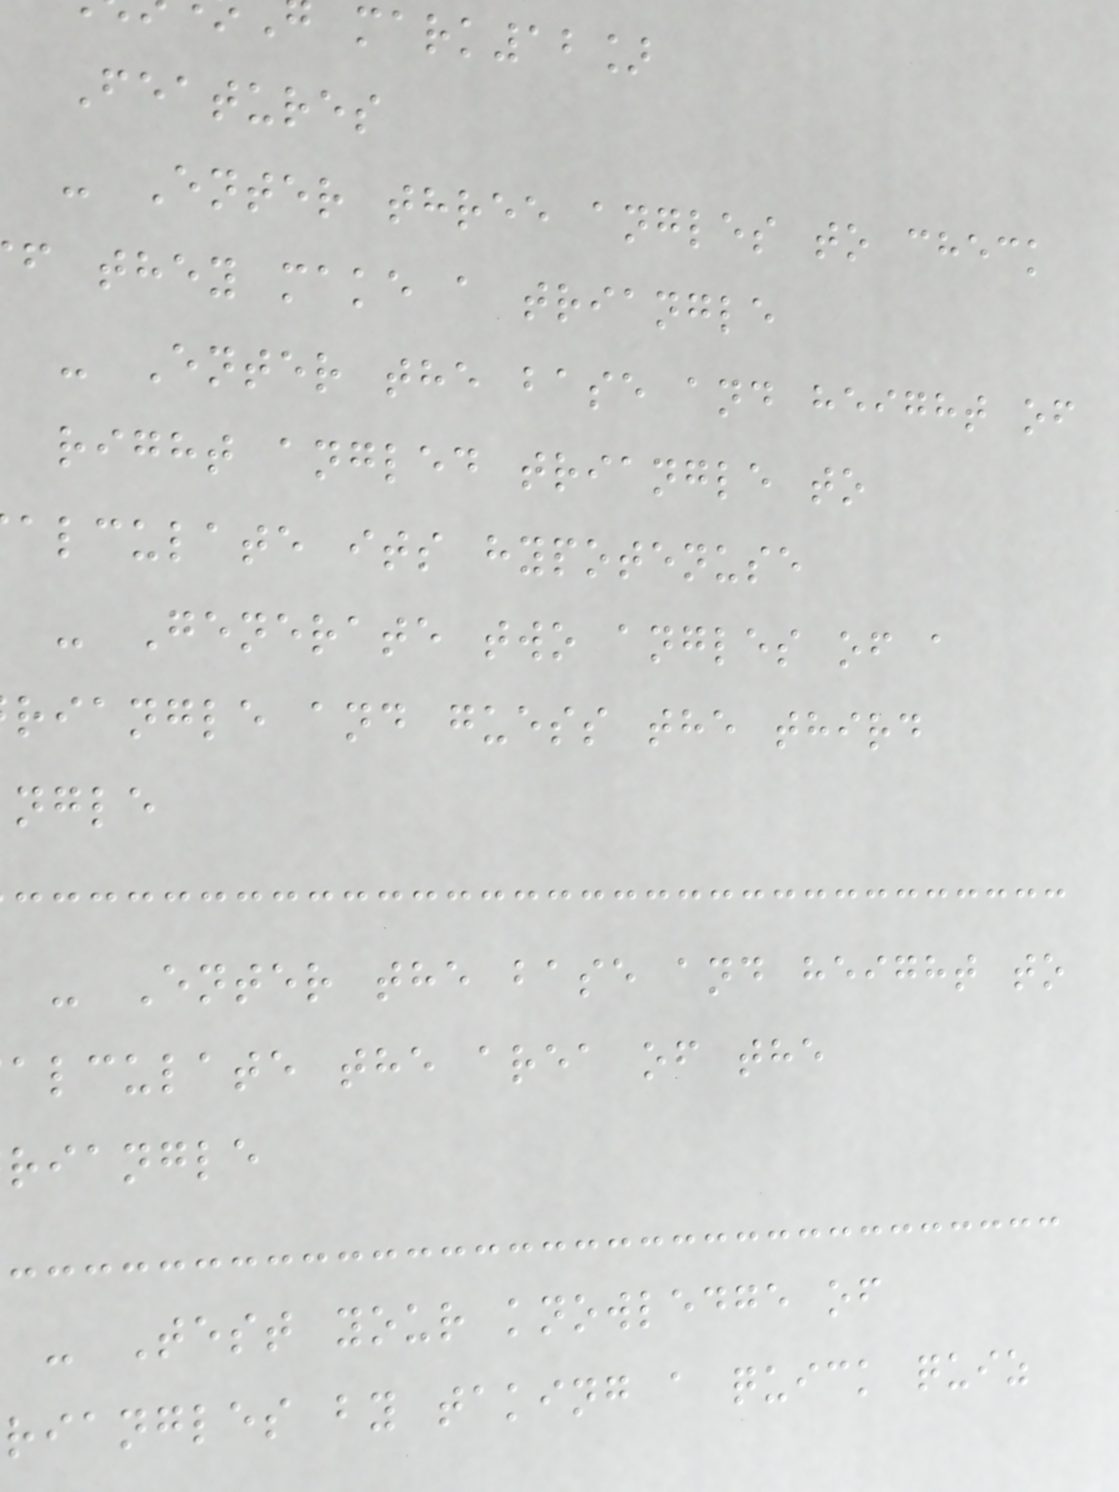mark12]
Features
- Enter three angles to check
f they make a triangle
- Enter the base and height of
right angled triangle to
alculate its hypotenuse
- Generate two angles of a
riangle and guess the third
ngle
- Enter the base and height to
alculate the area of the
riangle
- Test your knowledge of
riangles by taking a quick quiz
